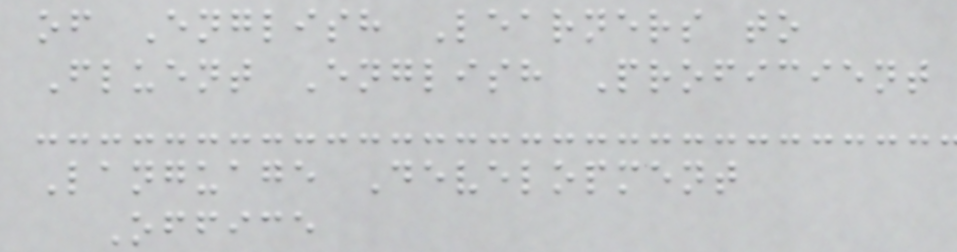of English Learners to
Fluent English Proficient
Language Development
Office
